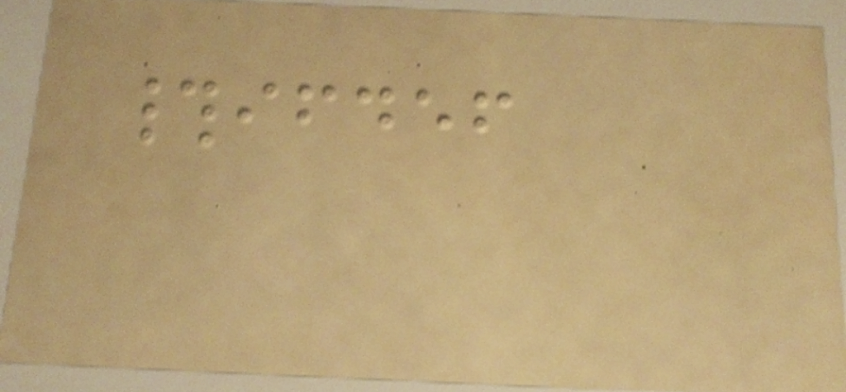#ifdef
